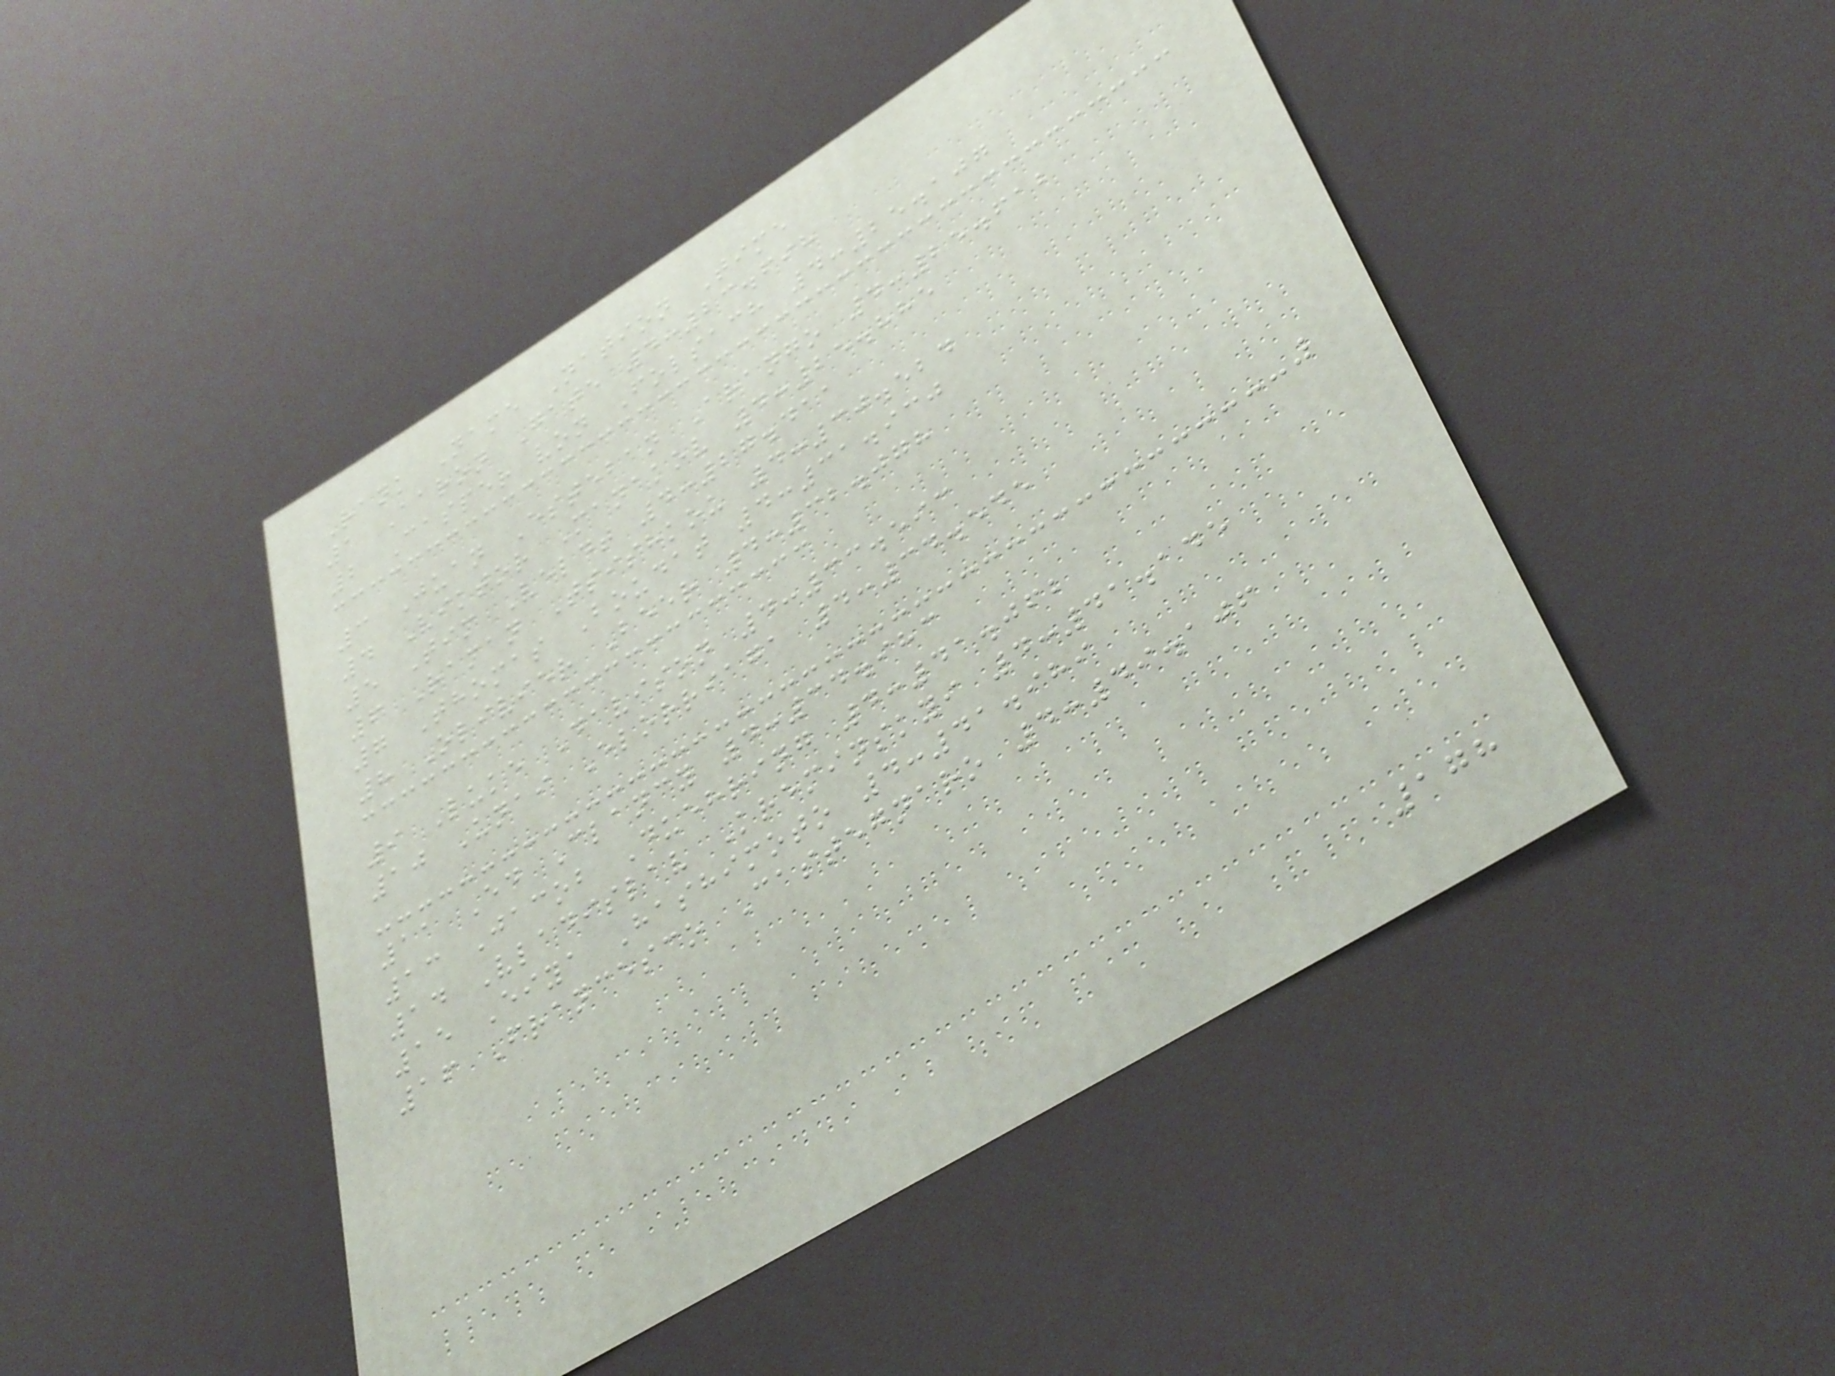Rank Name Nation Time
1 Aaron Gate 4:23.698
2 Casper von Folsach 4:25.107
3 Juan Esteban Arango 4:25.612
4 Viktor Manakov 4:25.885
5 Tim Veldt 4:27.411
6 Raman Tsishkou 4:30.524
7 Thomas Boudat 4:31.930
8 Olivier Beer 4:32.078
9 Luke Davison 4:33.593
10 Unai Elorriaga 4:34.545
11 Ed Clancy 4:34.983
13 Jacob Duehring 4:41.062
14 Vladislav Kreminskyi 4:41.145
15 Eiya Hashimoto 4:41.989
16 Francesco Castegnaro 4:49.106
178
